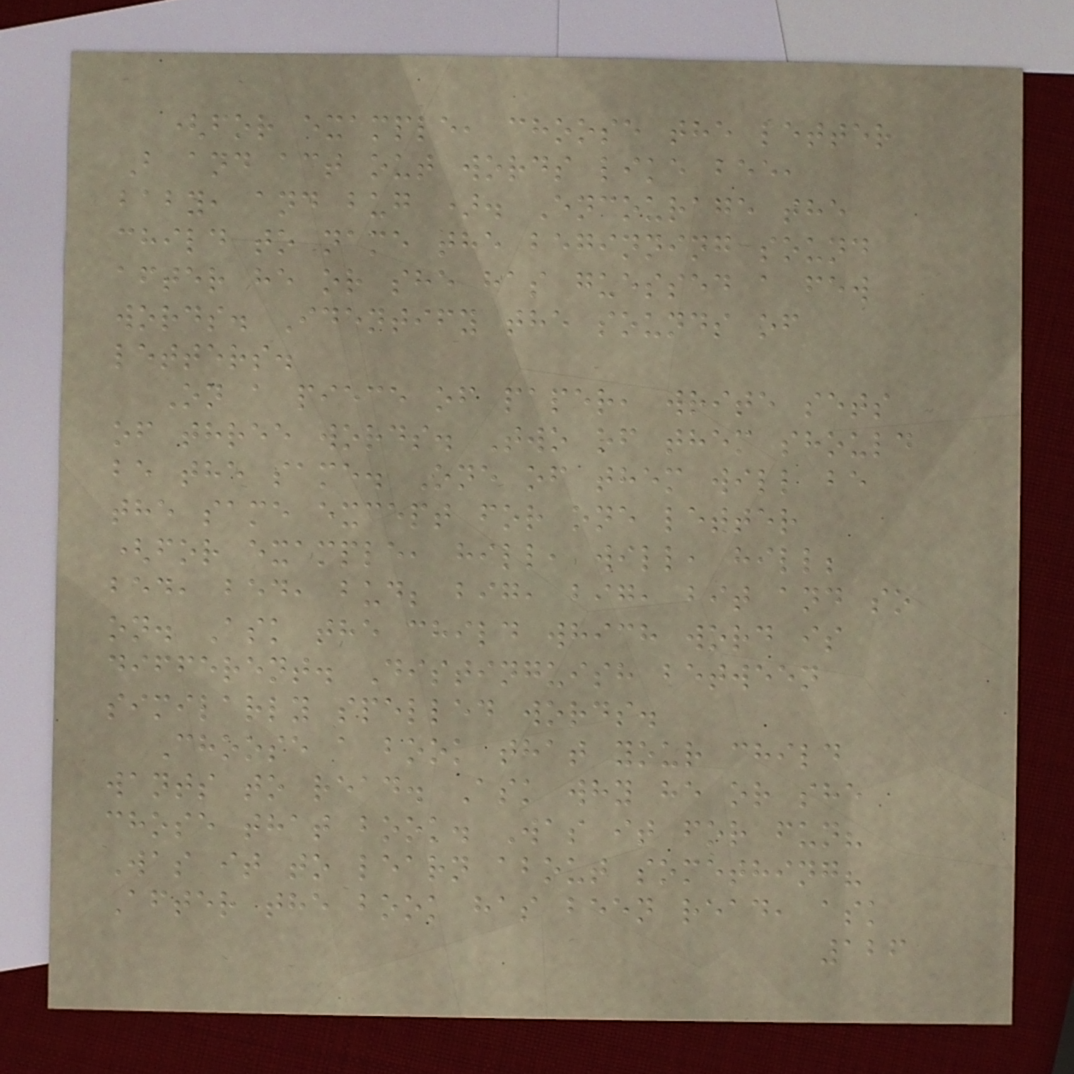(for example, choose the letter
B and act out words like bee,
baby, and bug ). Encourage the
child to name the beginning sound
after he or she has guessed a few
words. Identify the sounds of
letters.
On a piece of paper, write sets
of three words. Two of them should
be the same. One of them will be
the same except for one letter
(for example, hill, will, hill;
bed, bed, bud; big, big, bit and so
on. Ask the child which word is
different. Distinguish between
similarly spelled words.
Choose a book that your child
wants to read. Ask why he or she
chose that book. Was it for fun?
Was it to learn about something?
After the book has been read, ask
126
